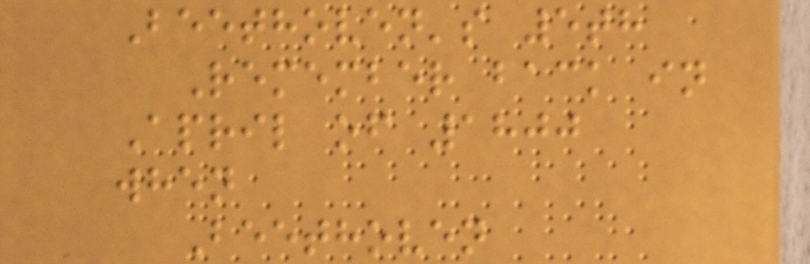Beethoven's 5th
Remember back in
April of 1800
when
Beethoven
